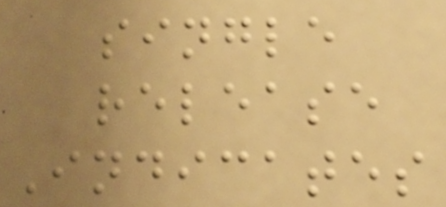single
release
Indicates
